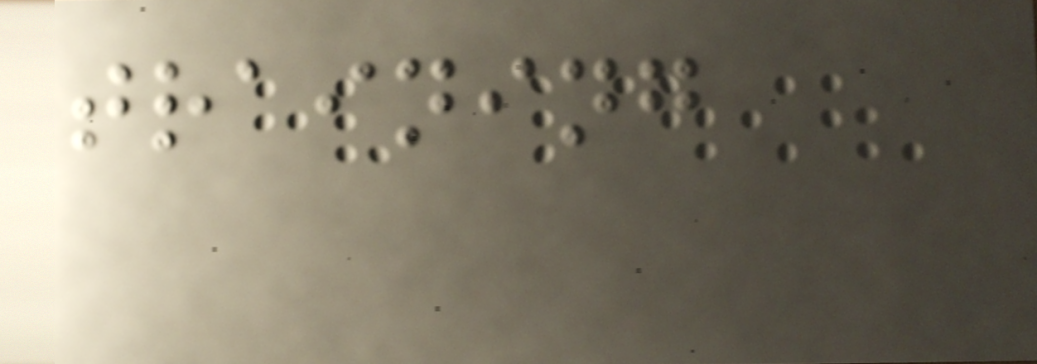training
